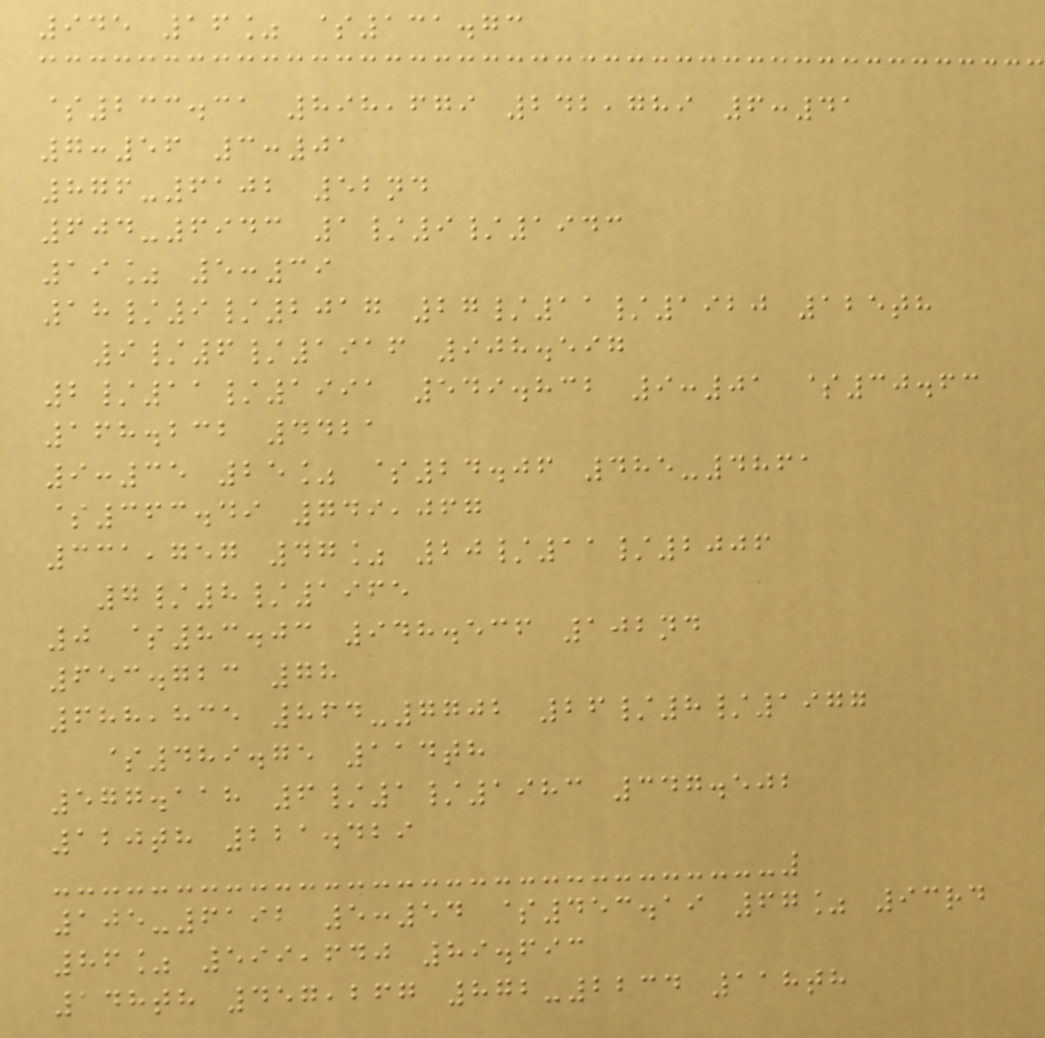945 16% $131.73
$233.31 898,679 242,789 6:41
7:56 3:01
876-6102 52nd
604-6943 1/9/1943
19% 5:39
18/9/2017 27/11/1920 125th
9/6/1916 908.597
2/11/1991 549.832 9:01 $30.63
168.232 4421
9:35 25% $24.06 485-4861
$363.49 749,067
331,757 47% 20/11/2006
7/8/1965
0 $83.03 948.536 102nd
653.723 78
688,835 864-7702 26/8/1977
$489.75 114th
577.118 6/1/1983 347.502
120th 221.429
105-6192 5:54 $453.19 67% 93rd
86% 599,640 89.693
148th 457,267 872-2234 118th
